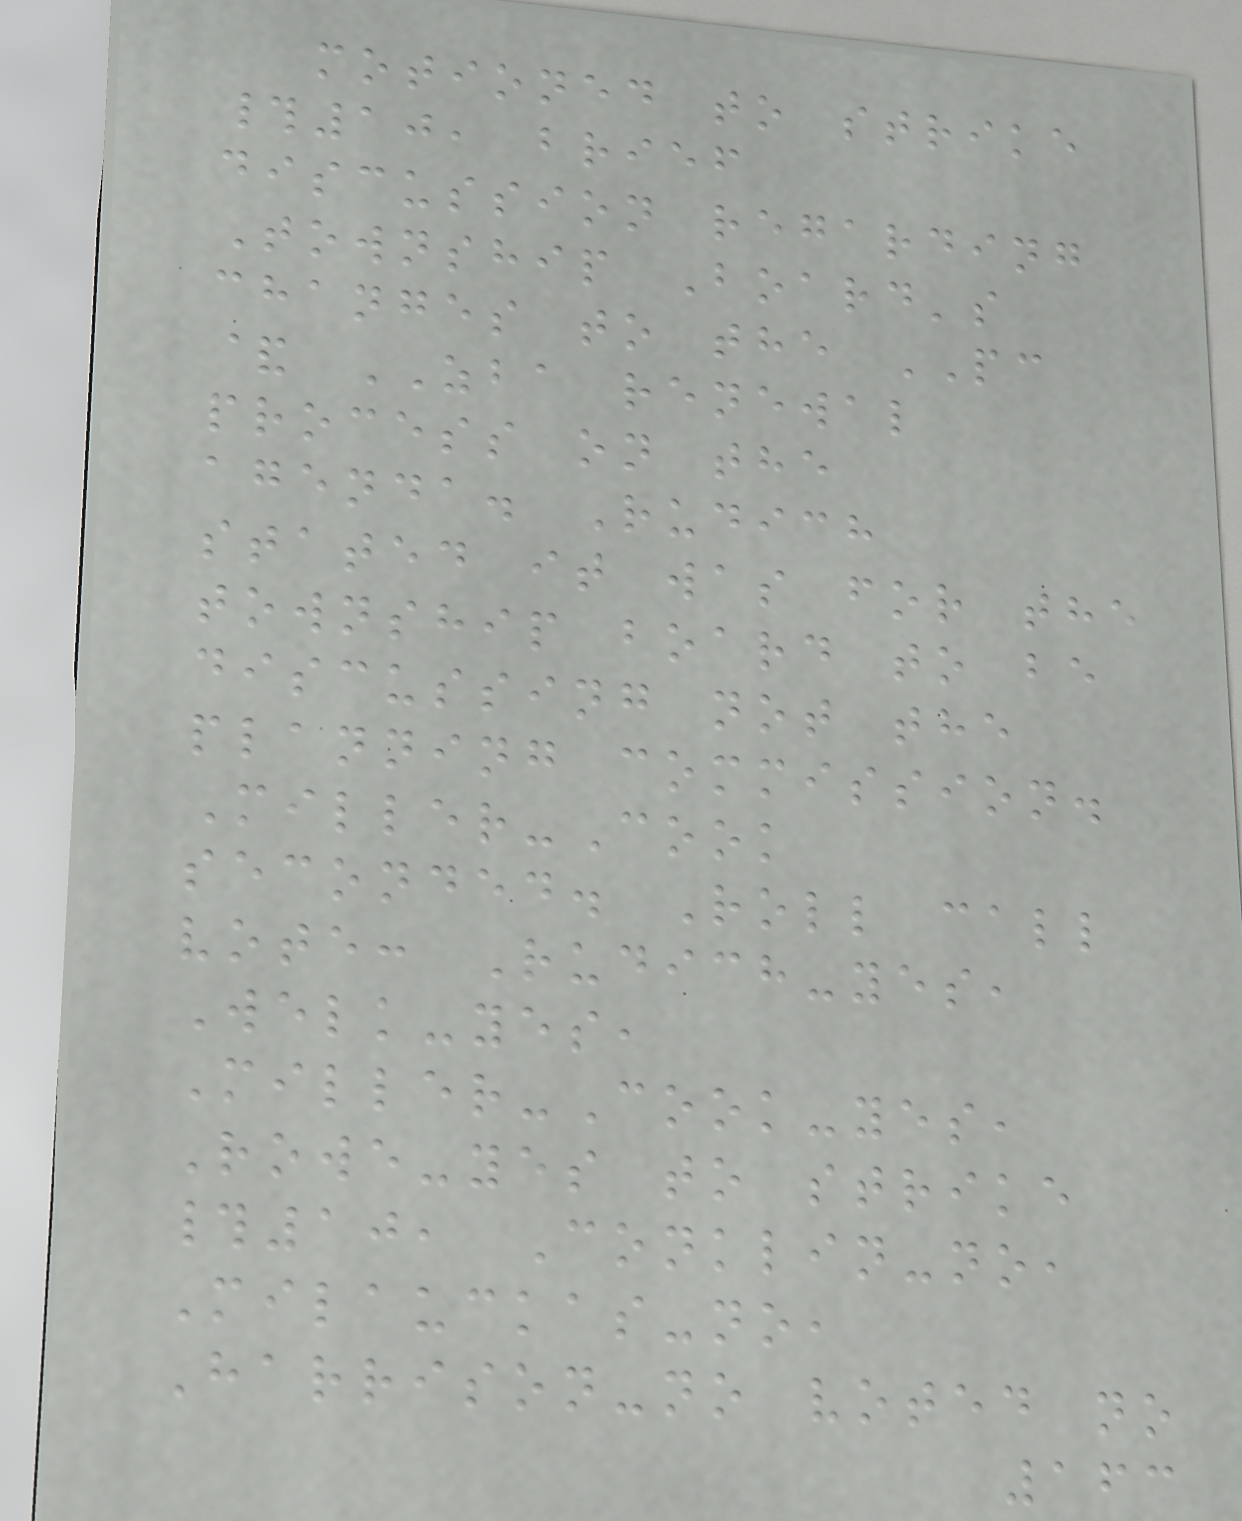motioned to strike
#10, brief
discussion regarding
Township Board's
changes to the PC
& ZBA renewal
process on the
agenda. Rudich
stated it was for the
township board to be
discussing not the
planning commission.
Miller-Cook
seconded. Roll call
vote: Rudich-yes,
Welk-yes,
Miller-Cook-yes,
Rowe-yes to strike
#10, Conklin-no,
Milauckas-no,
Harrison-no voted no
163
